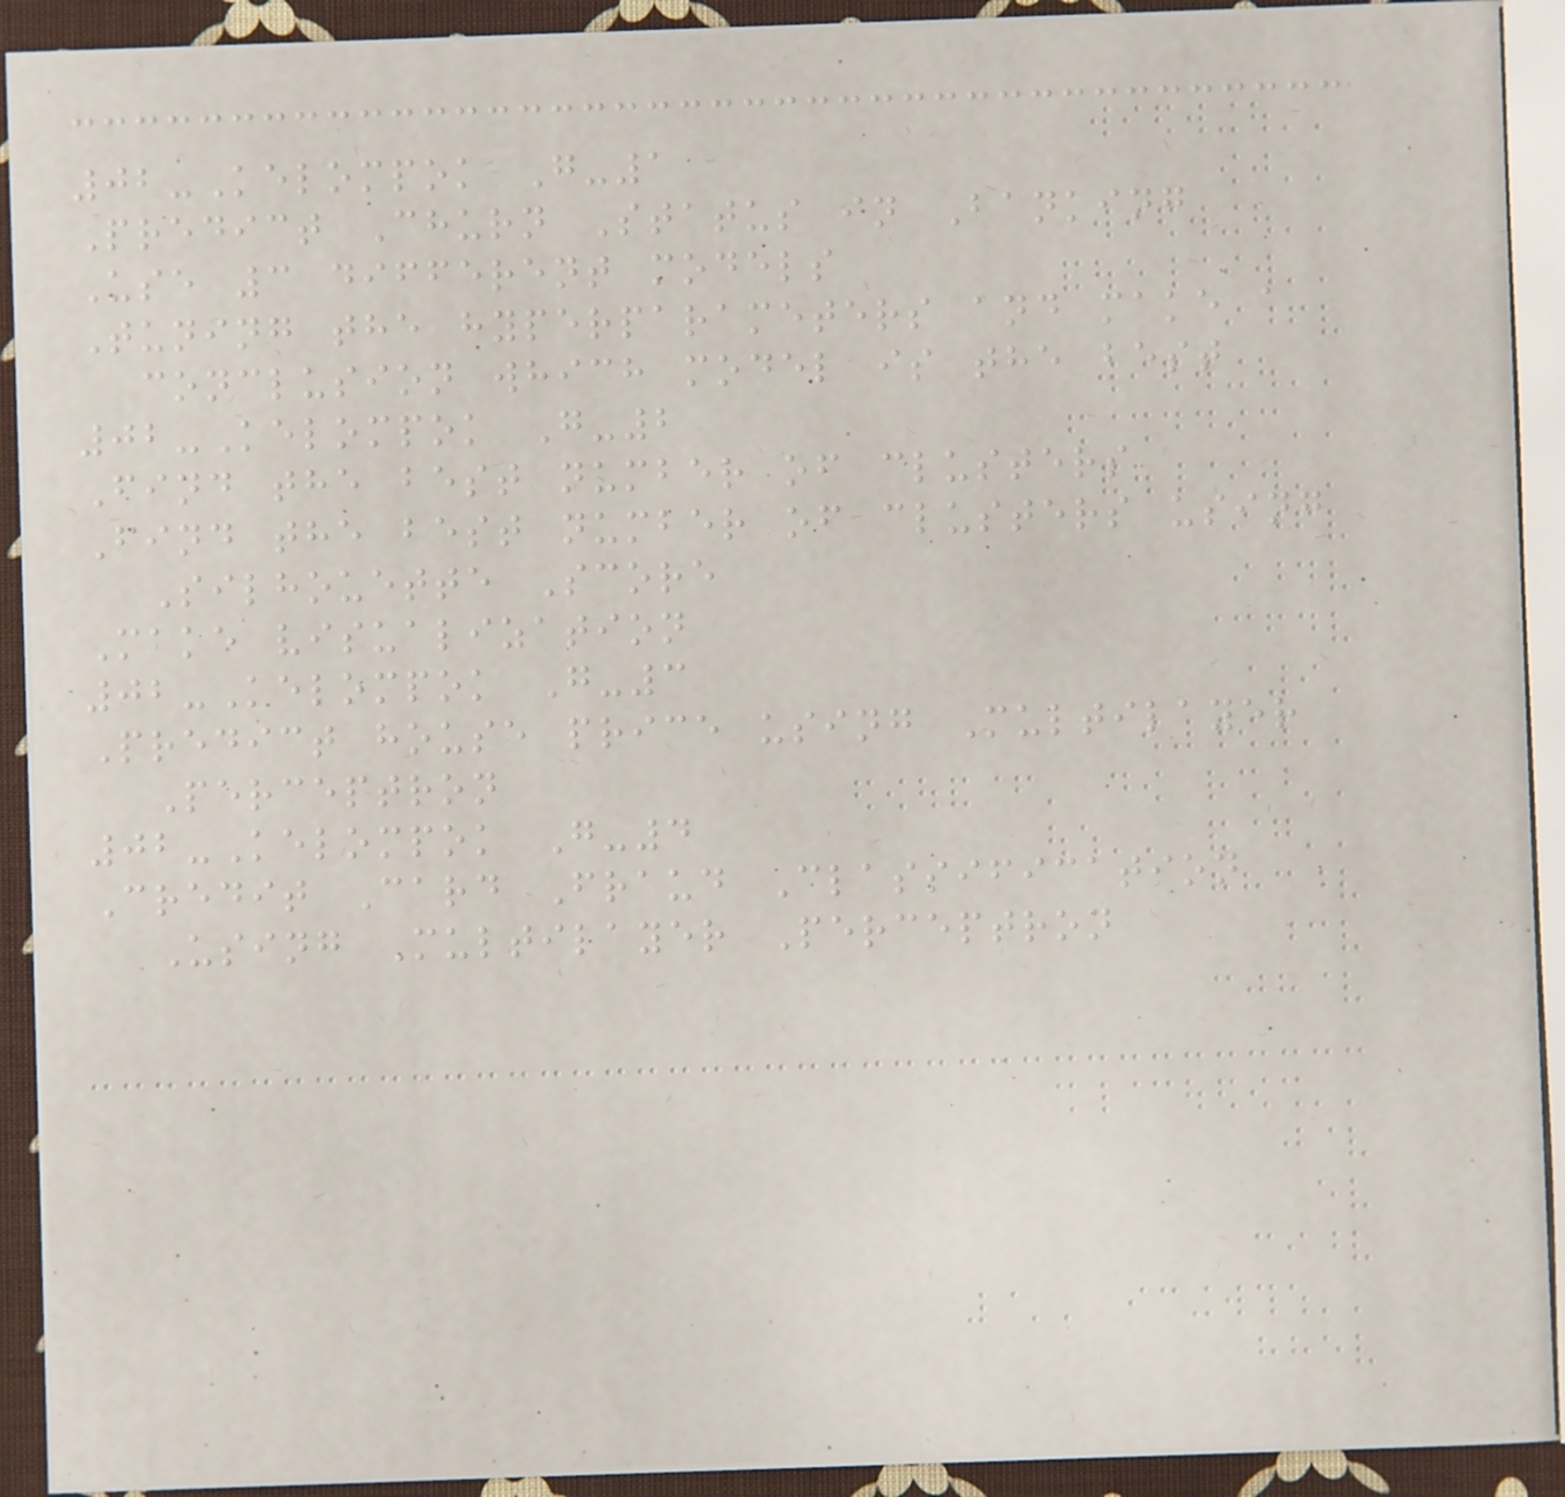02-Kelompok G-1
Predict Churn Status in Banking
Use 3 different models
Tuning the hyperparameters and make a
conclusion which model is the best
02-Kelompok G-2
Find the best number of clusters
Find the best number of clusters using
Silhouette Score
Make visualization
02-Kelompok G-3
Predict house price using Multilayer
Perceptron
02-Kelompok G-4
Credit Card Fraud Classification
Using Multilayer Perceptron
